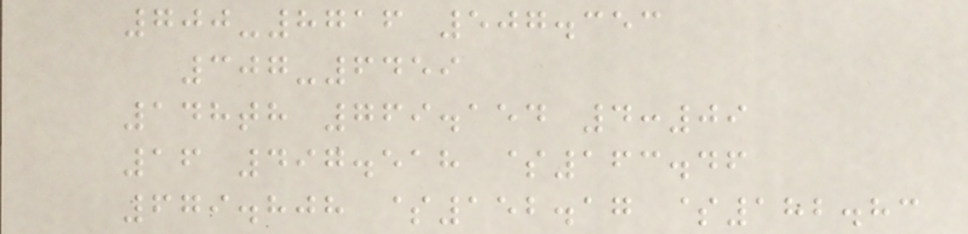700-8716 507.353
307-6459
148th 769.154 4:09
16 497.518 $163.46
679.808 $152.17 $182.83
